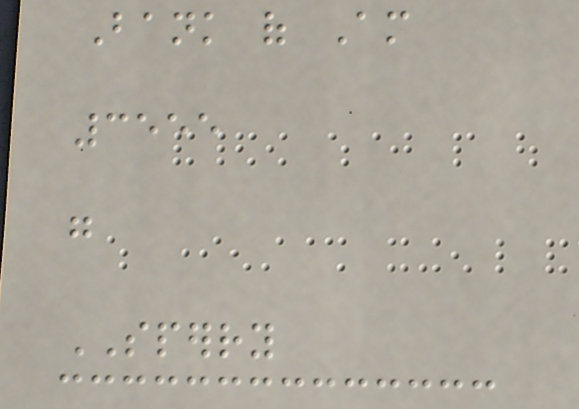Bank of Am
3555
go
SPERRY
